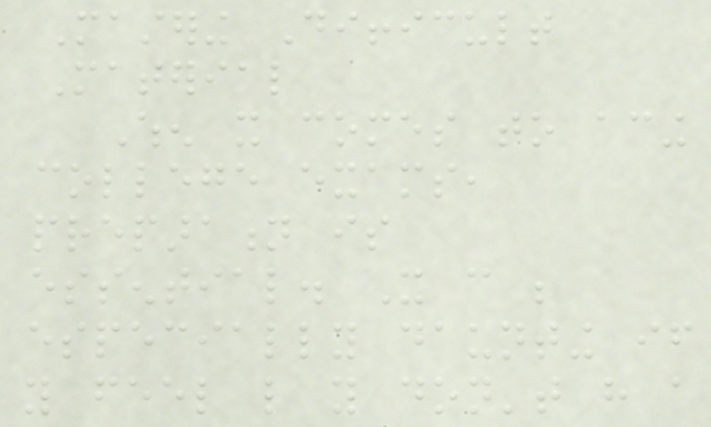Mastering Difficult
Material
When it comes to acing
college exams,
preparation is
essential. It can be
especially daunting if
you feel like you don't have a
